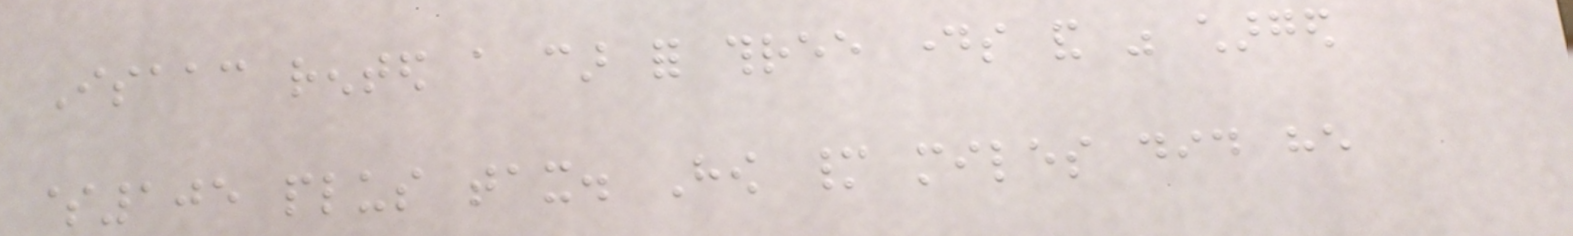Isaac rented a car for three days and was charged
$105 plus tax. How many miles did he
